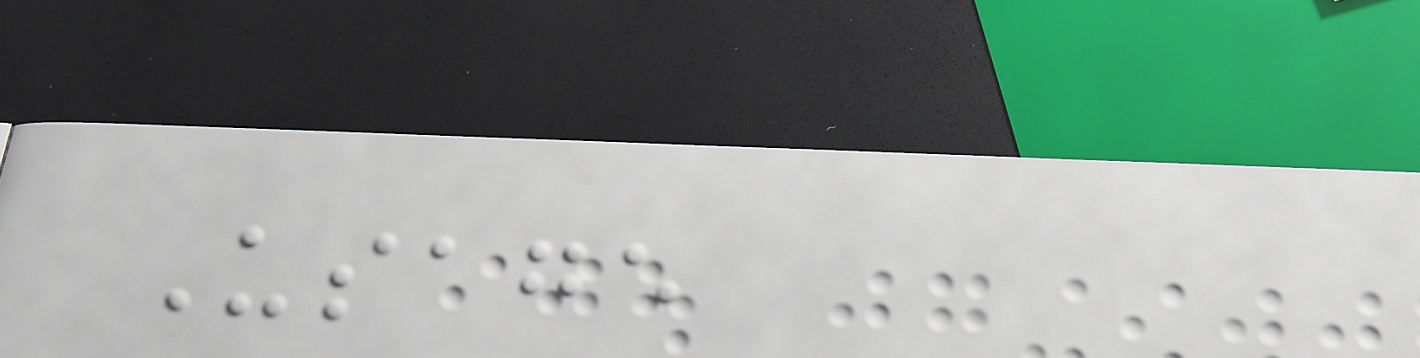Usage
